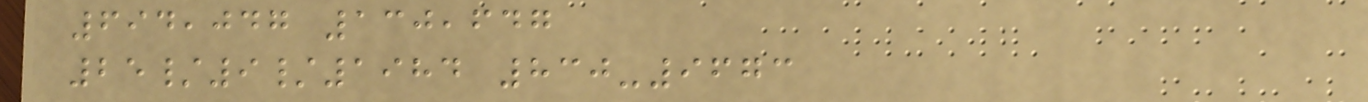694,047 130,647
25/9/1984 830-9673
